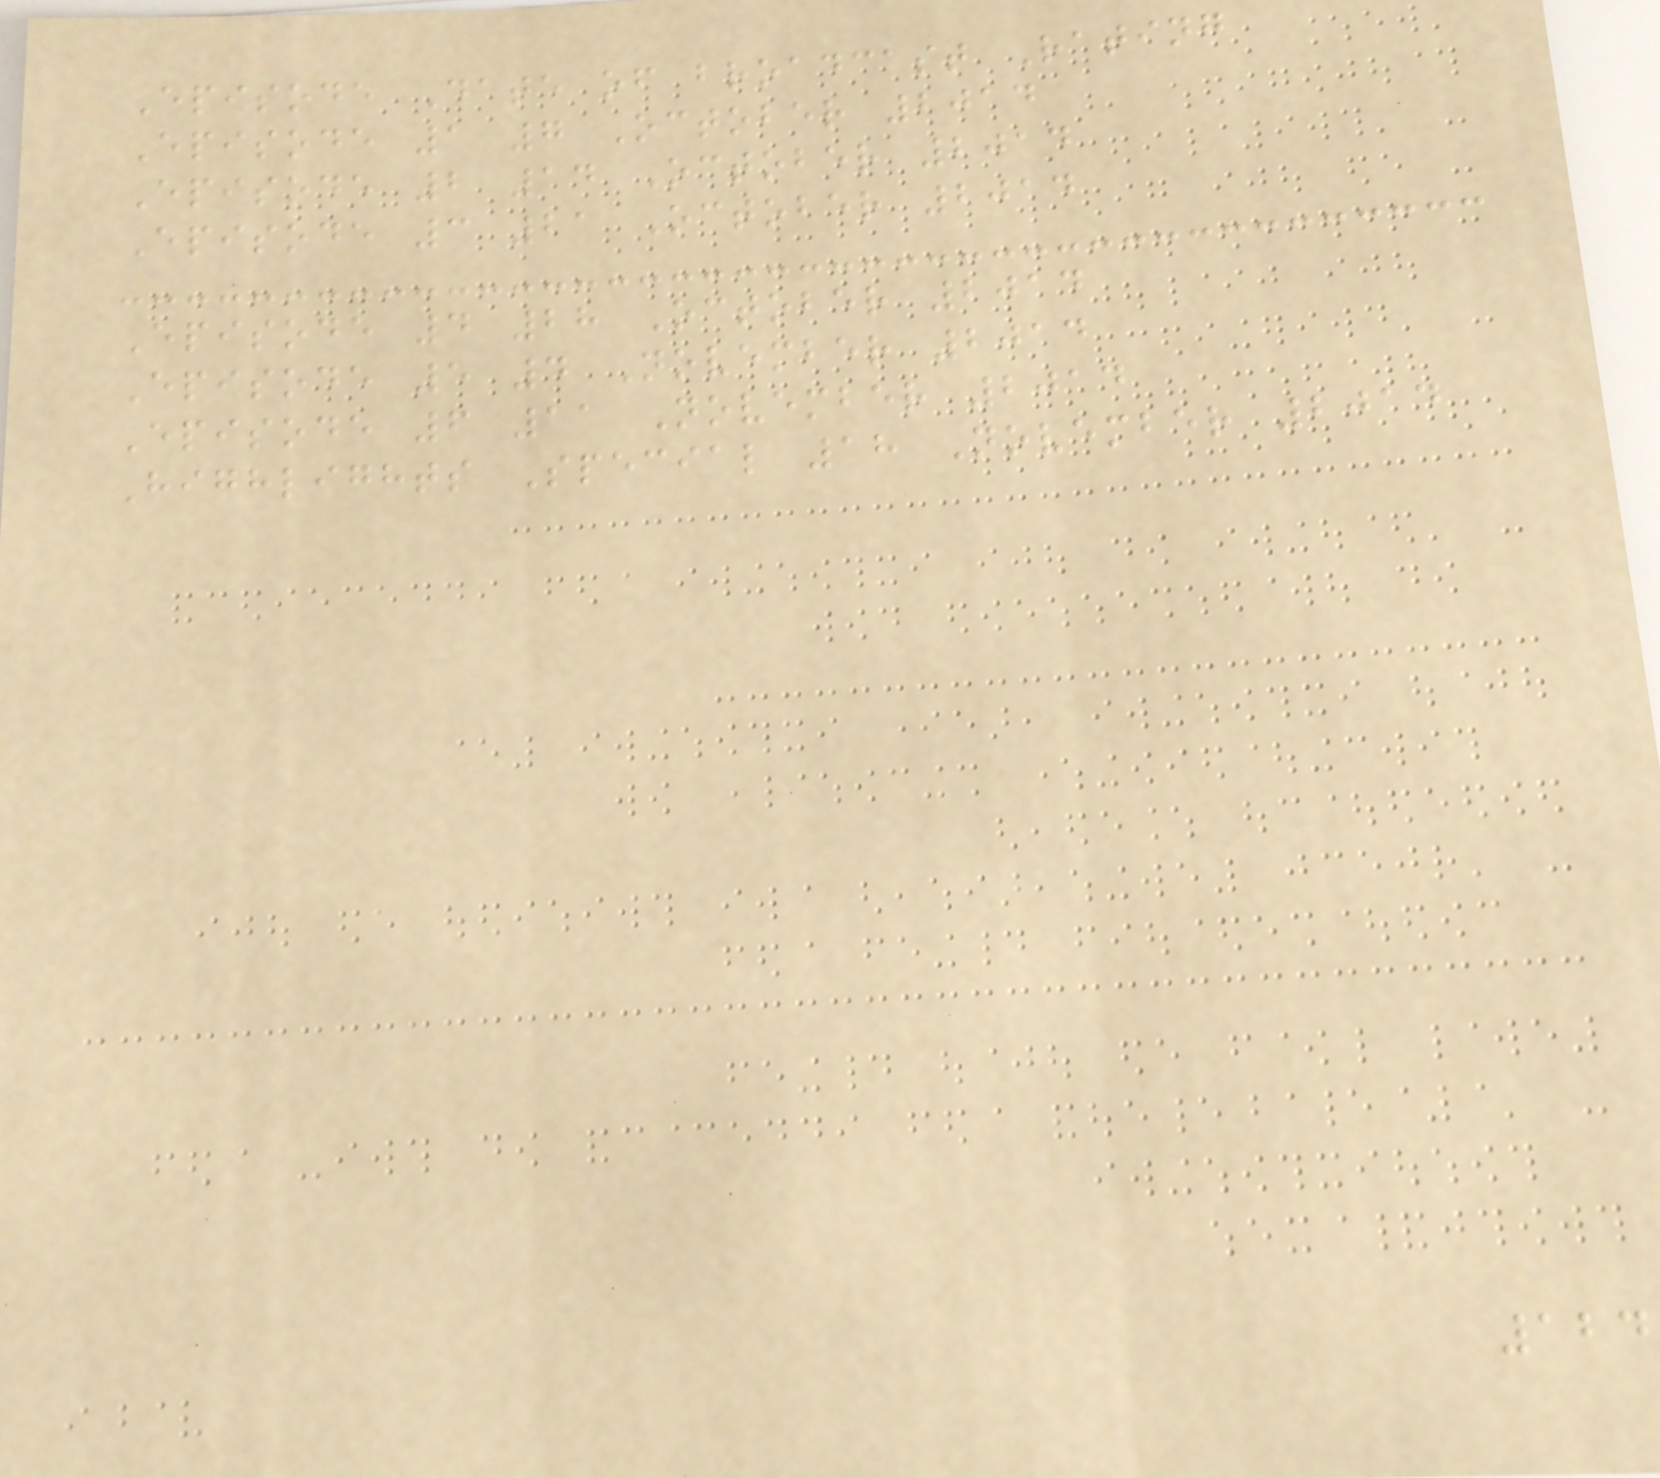Episode Date of broadcast Rating
Episode 1 7 October 2014
Episode 2 14 October 2014
Episode 3 21 October 2014
Episode 4 28 October 2014
Episode 5 4 November 2014
Episode 6 11 November 2014
Highlights Special 18 November 2014
124
